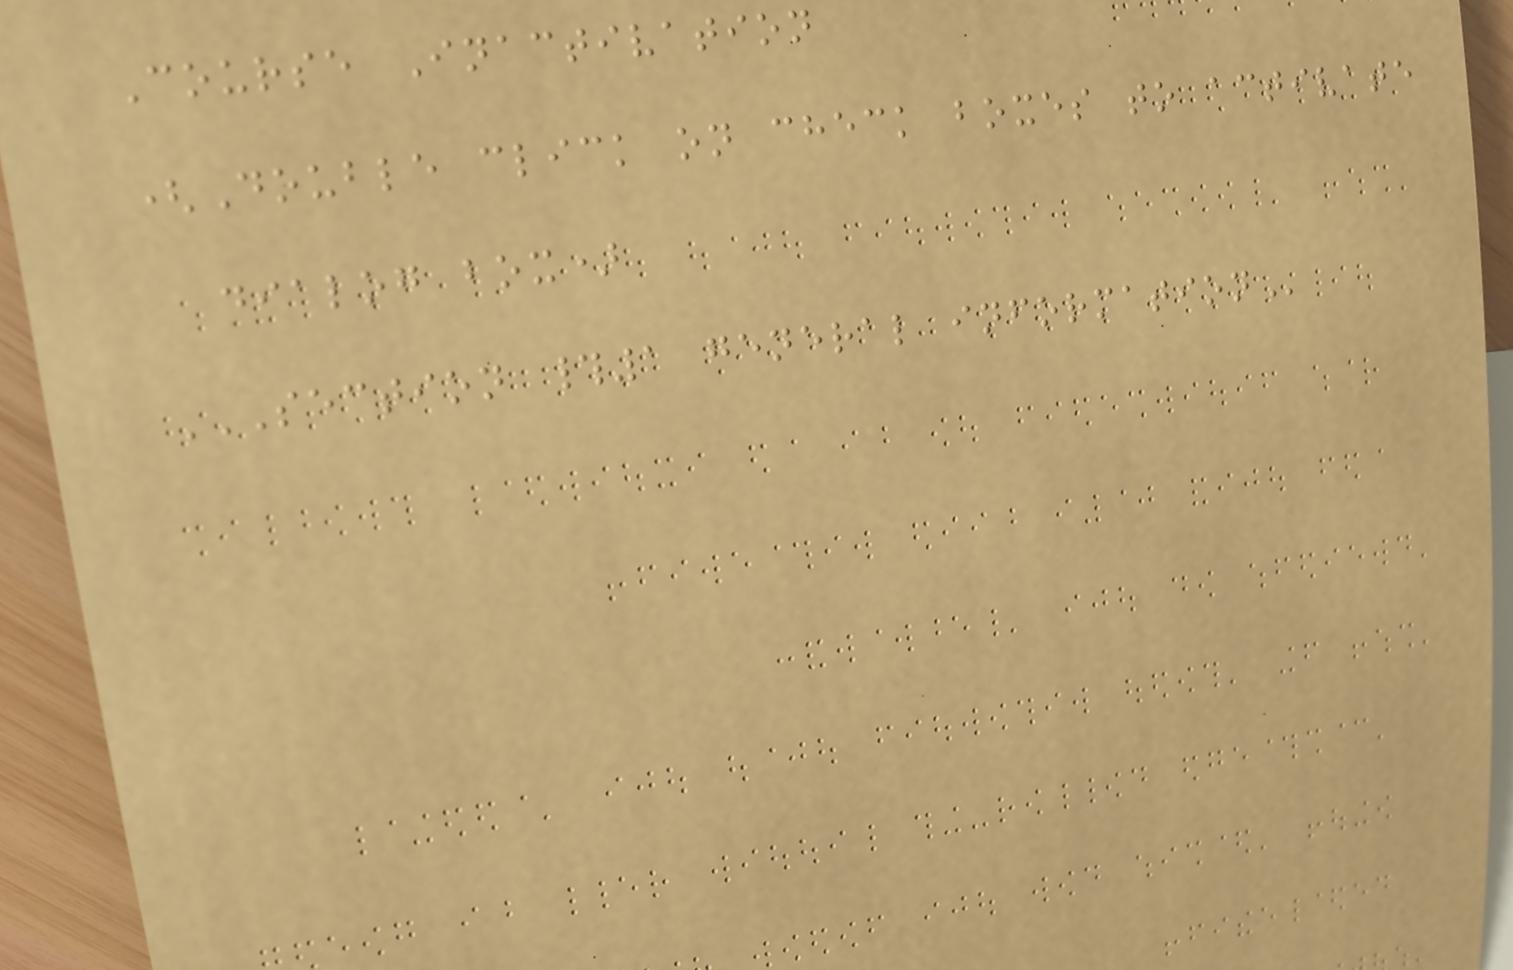Course Inactivation
(Double click on check boxes to activate
dialog box)
SECTION #1 GENERAL INFORMATION
